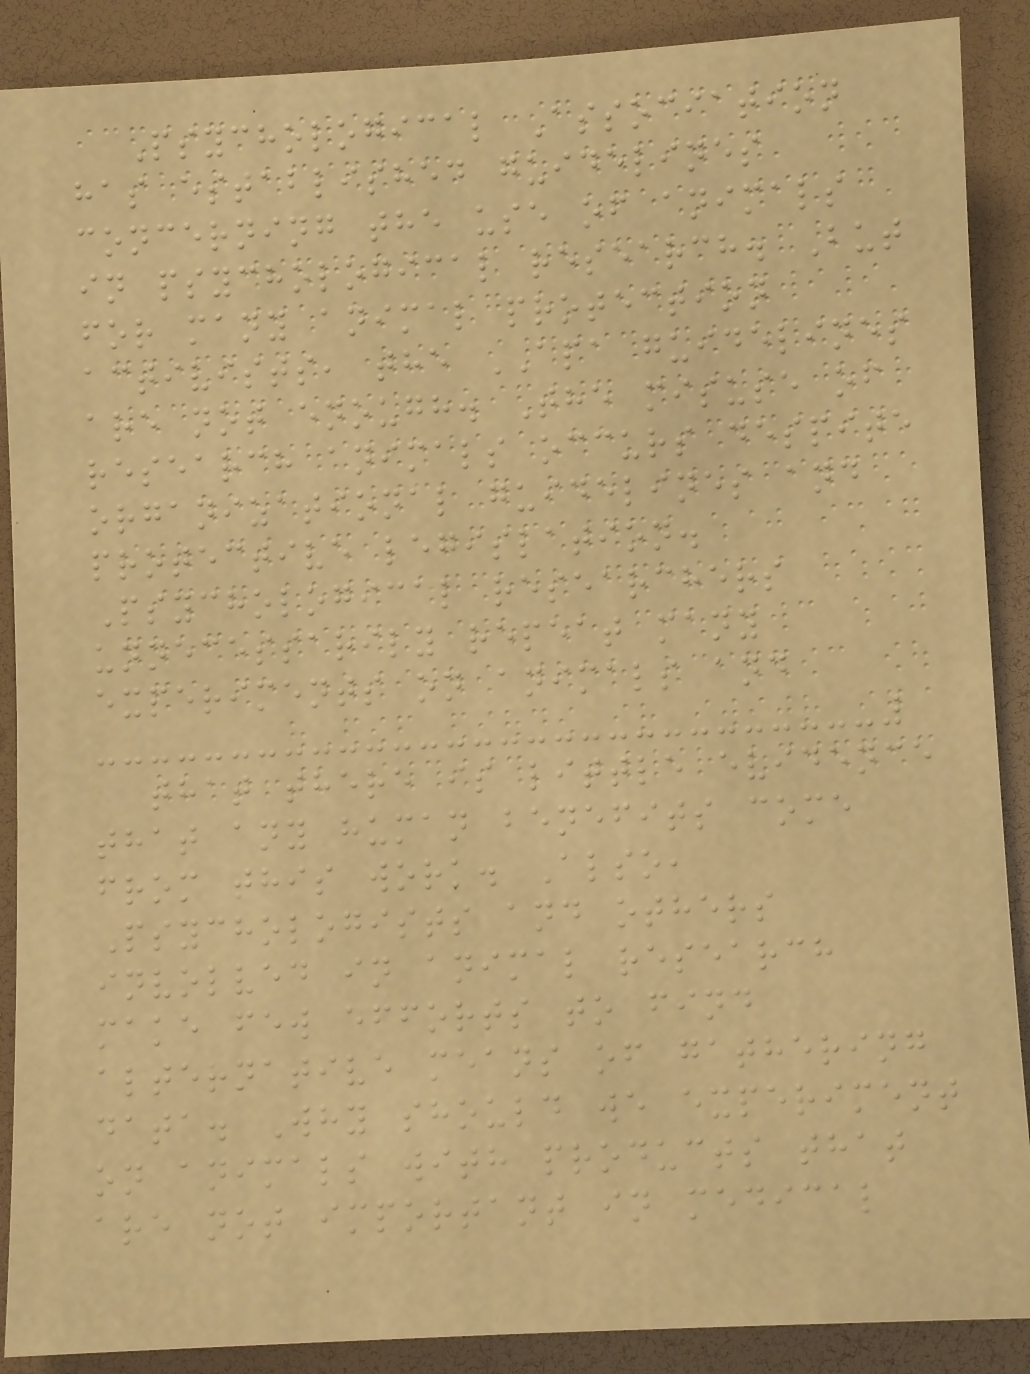Psychological Association
has established guidelines
concerning the use of animals
in psychological research. But
for many animal protection
activists, the APA guidelines
are not enough. The misuse of
research animals occurs despite
organizational guidelines and
protective legislation.
Psychological researchers
unnecessarily repeat many
experiments on animals and
that there is little evidence
that any human benefits come
from this work. Also,
Psychologists and others
involved in animal research
make few efforts to find
alternative means of gathering
data. Why should we experiment
on animals with products that
are not important in medical
